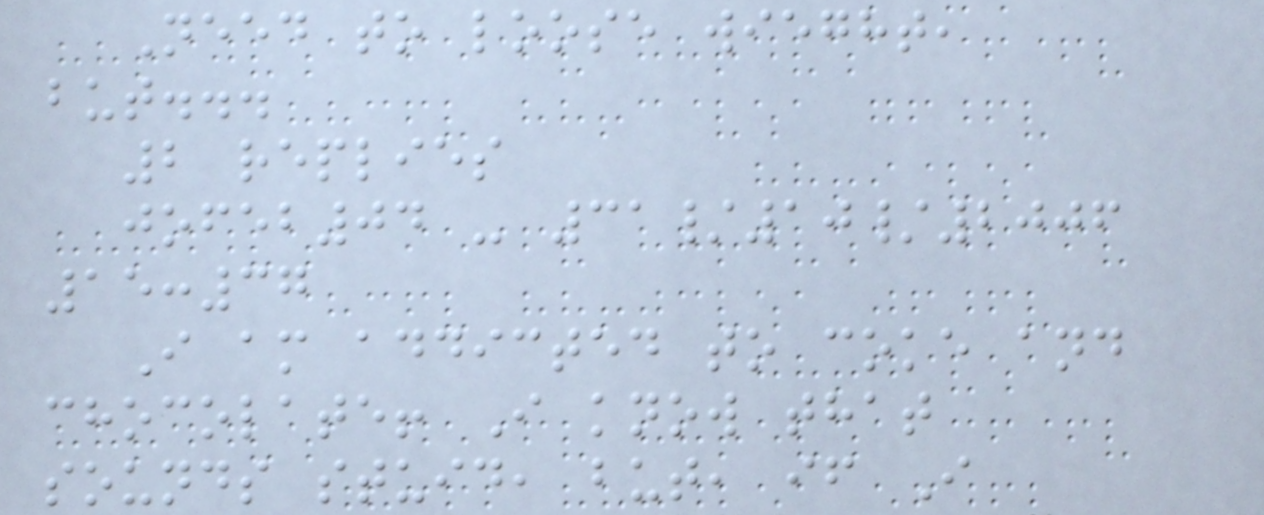Need to loose wieght,
but...
2 replies
jofeb04 - 31/10/2006
15:37
I am addicted to coke and
chocolate! I know that
sounds stuid, but, if I
